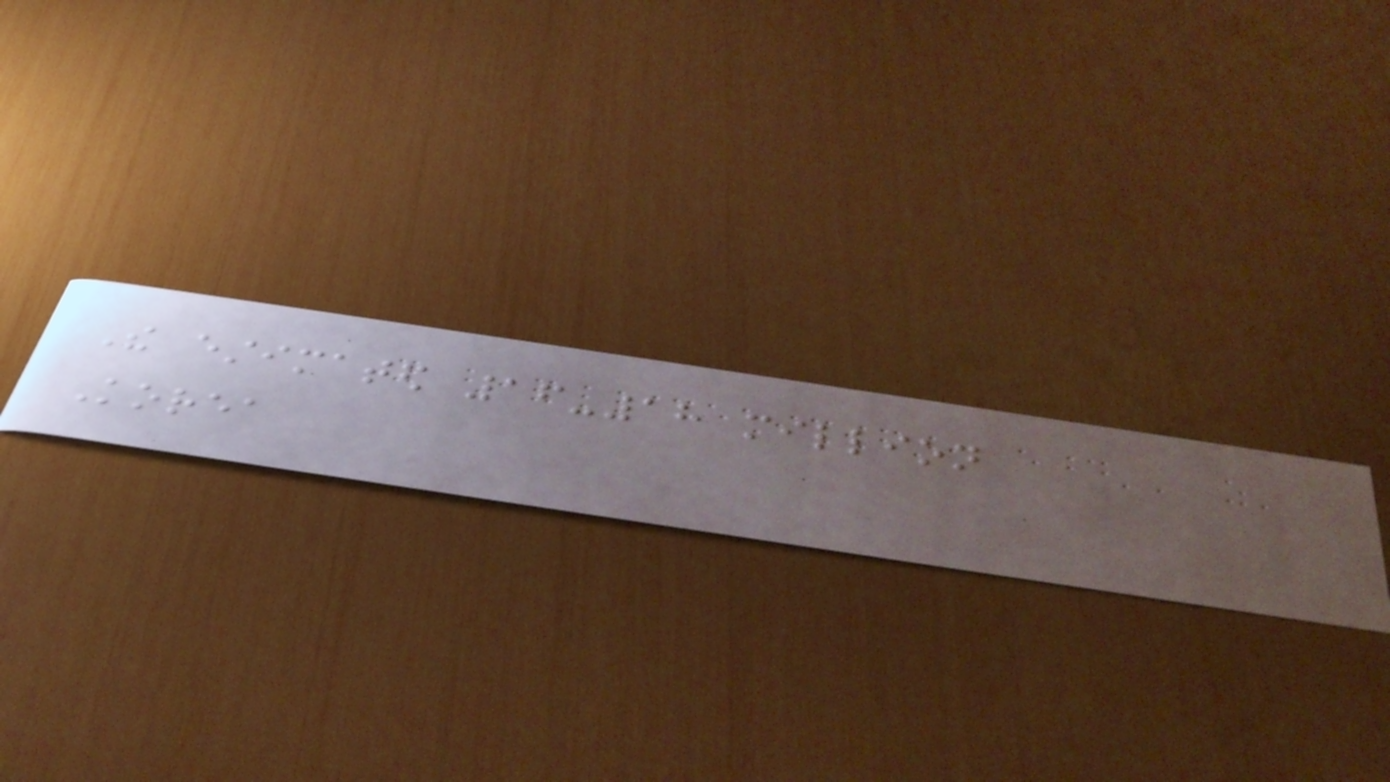The estimated 16-18 million
Korea
